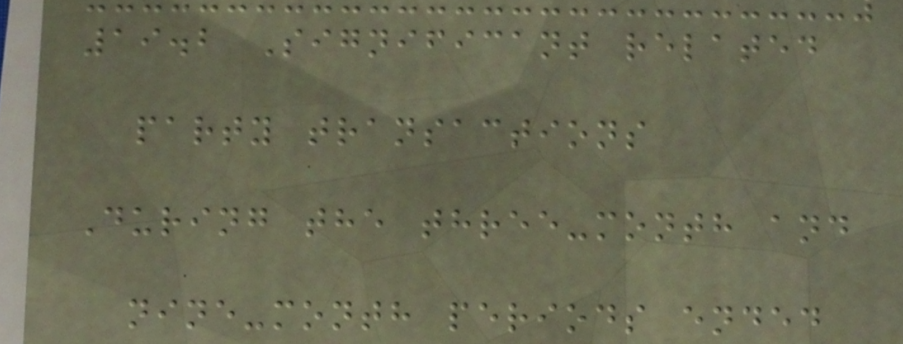19.2 Significant related
party transactions
During the three-month and
nine-month periods ended
